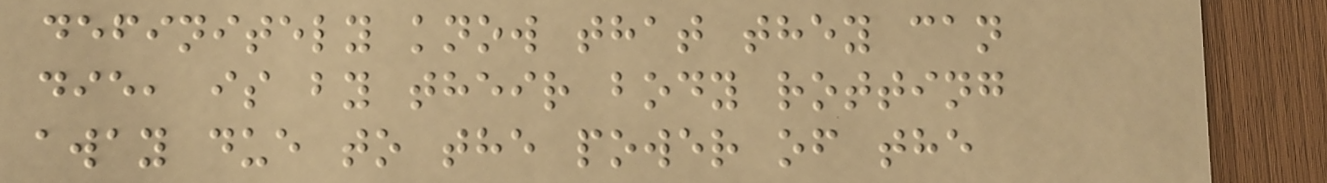definitely know that they can
die, is by their body rotting
away due to the power of the
